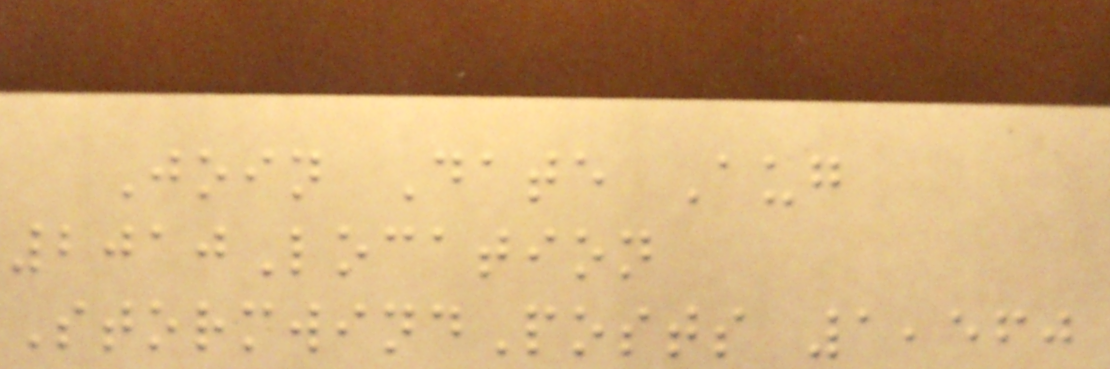Join Date Aug
2010Location
StormwindPosts 1,560
